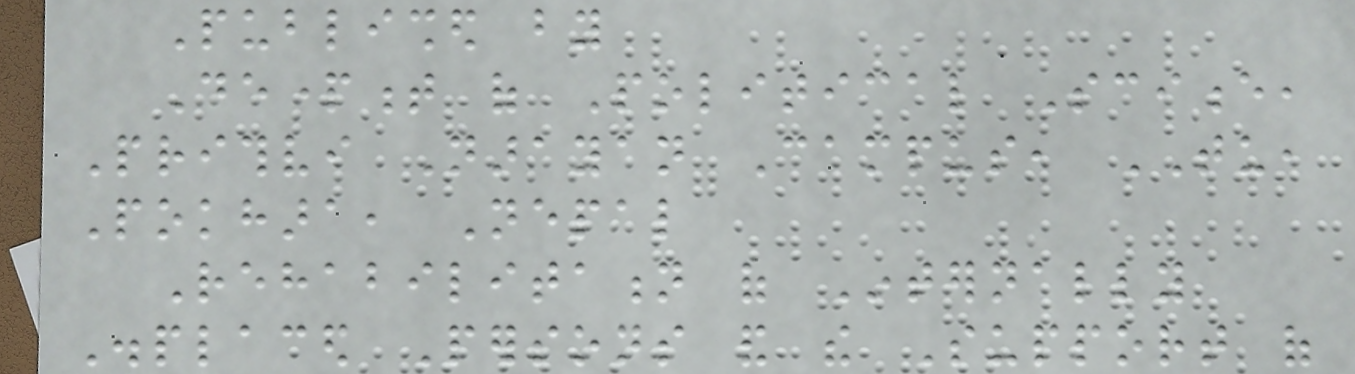Published by
Department of Political Science,
Prithvi Narayan Campus, TU,
Pokhara, Nepal
Rehabilitation of Internally
Displaced Persons and the Support of
